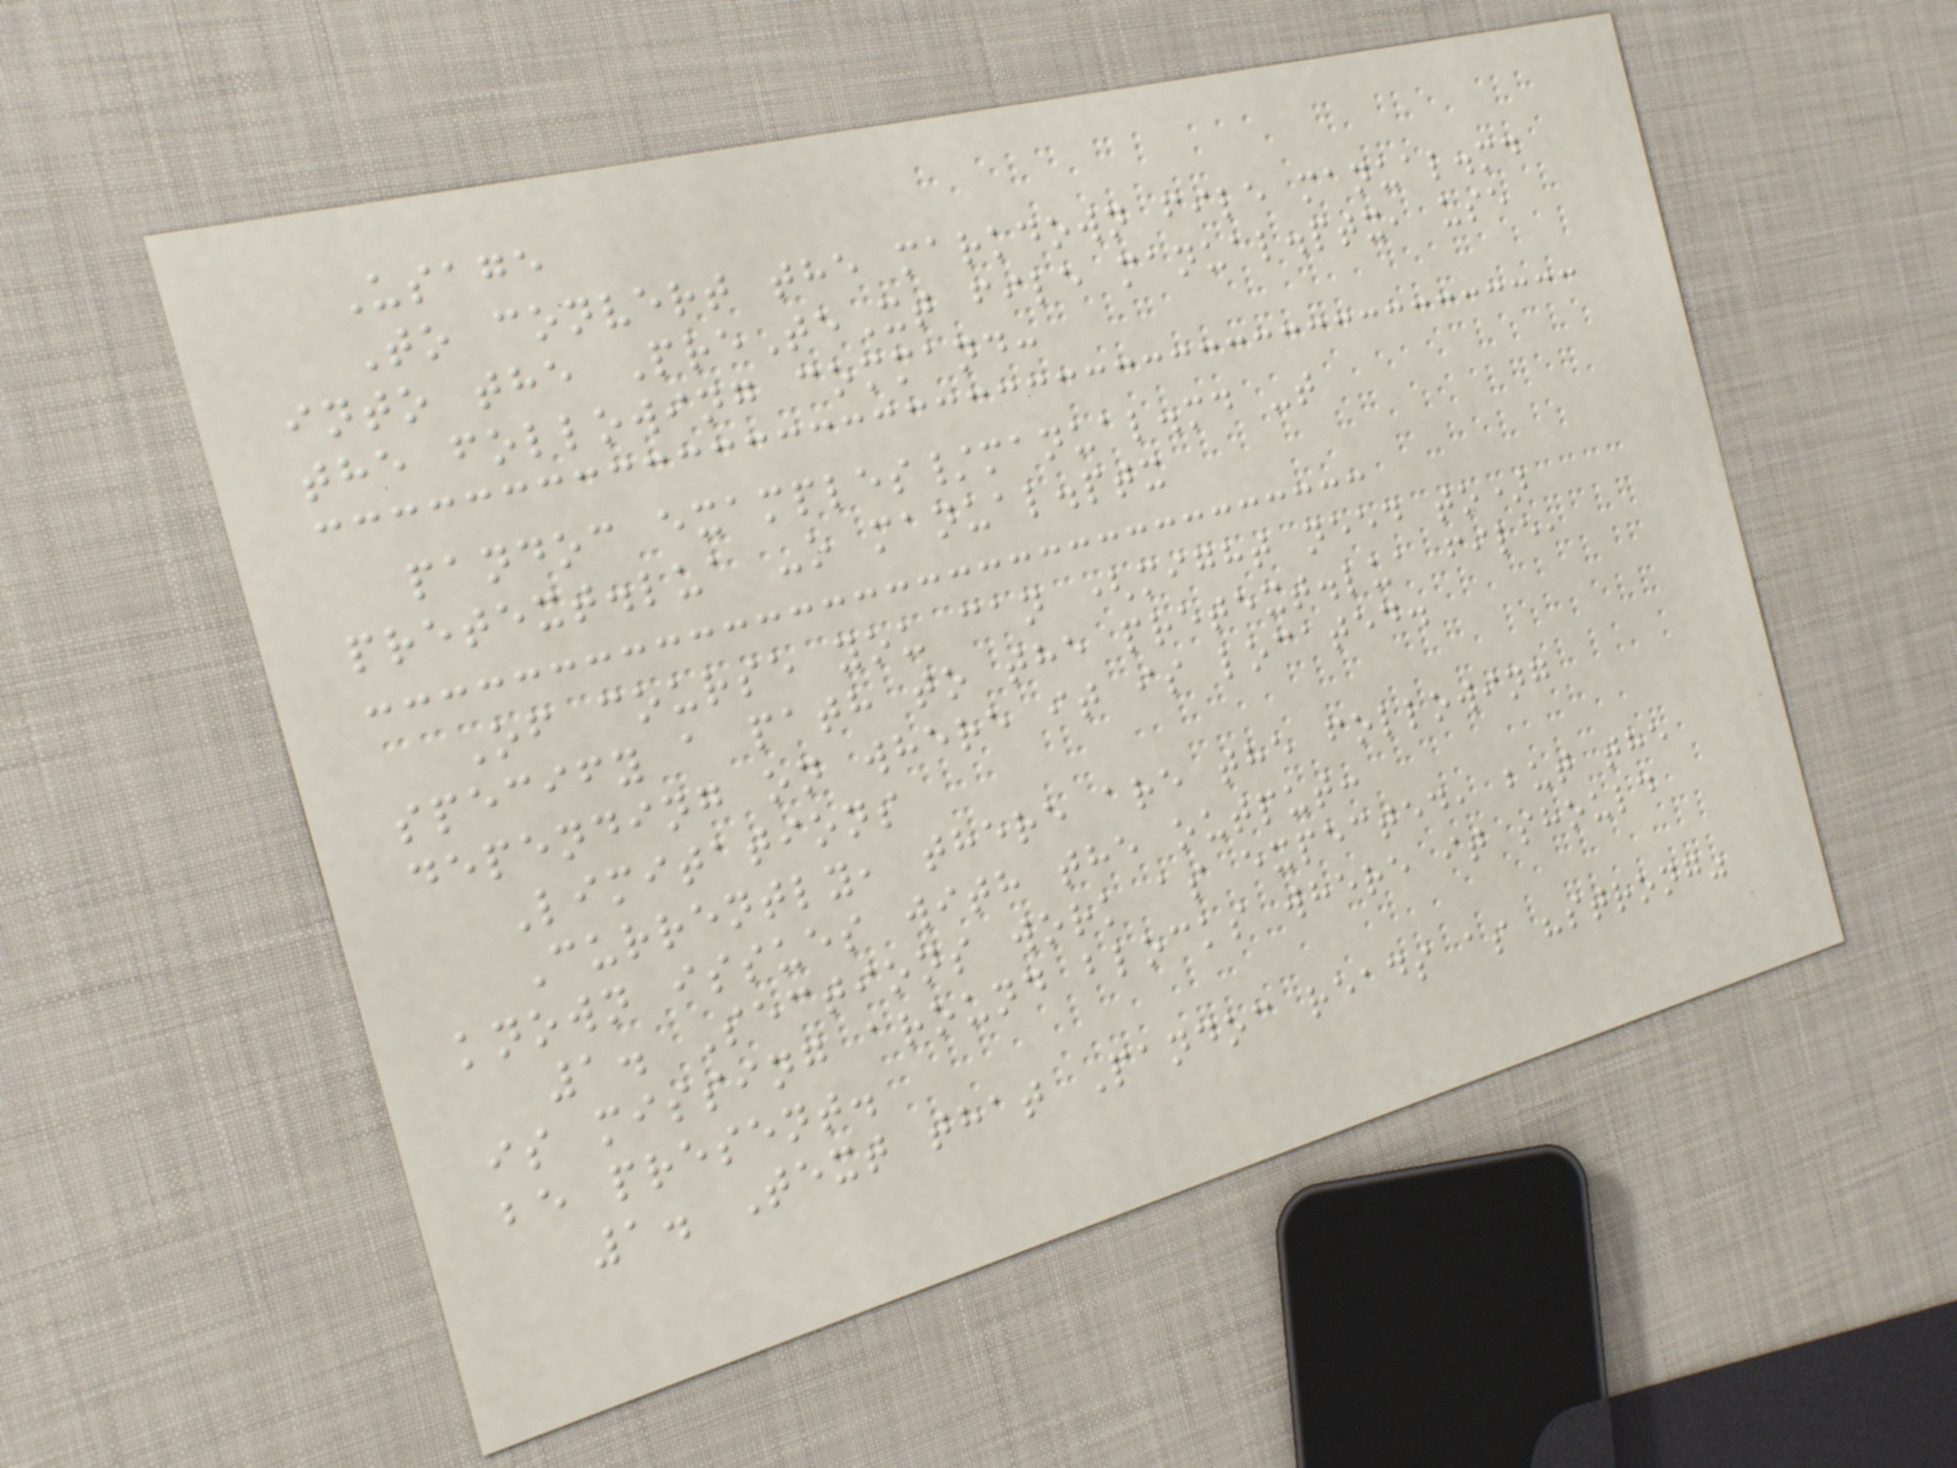Usage
To convert the markdown file manual.md
into the PreTeXt file manual.ptx, use
the following command:
pandoc examples/manual.md -t
pretext.lua -o manual.ptx
Of course you can (might need to)
specify a path to the pretext.lua file,
depending on where it is located.
Limitations
Currently, there are the following
known issues with the output:
1. Sections work as expected, but the
is missing around blocks where it should
be present.
1. Text that Pandoc reads as "strong"
